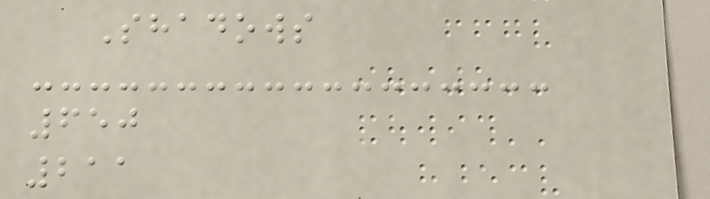Shadows
650
211
